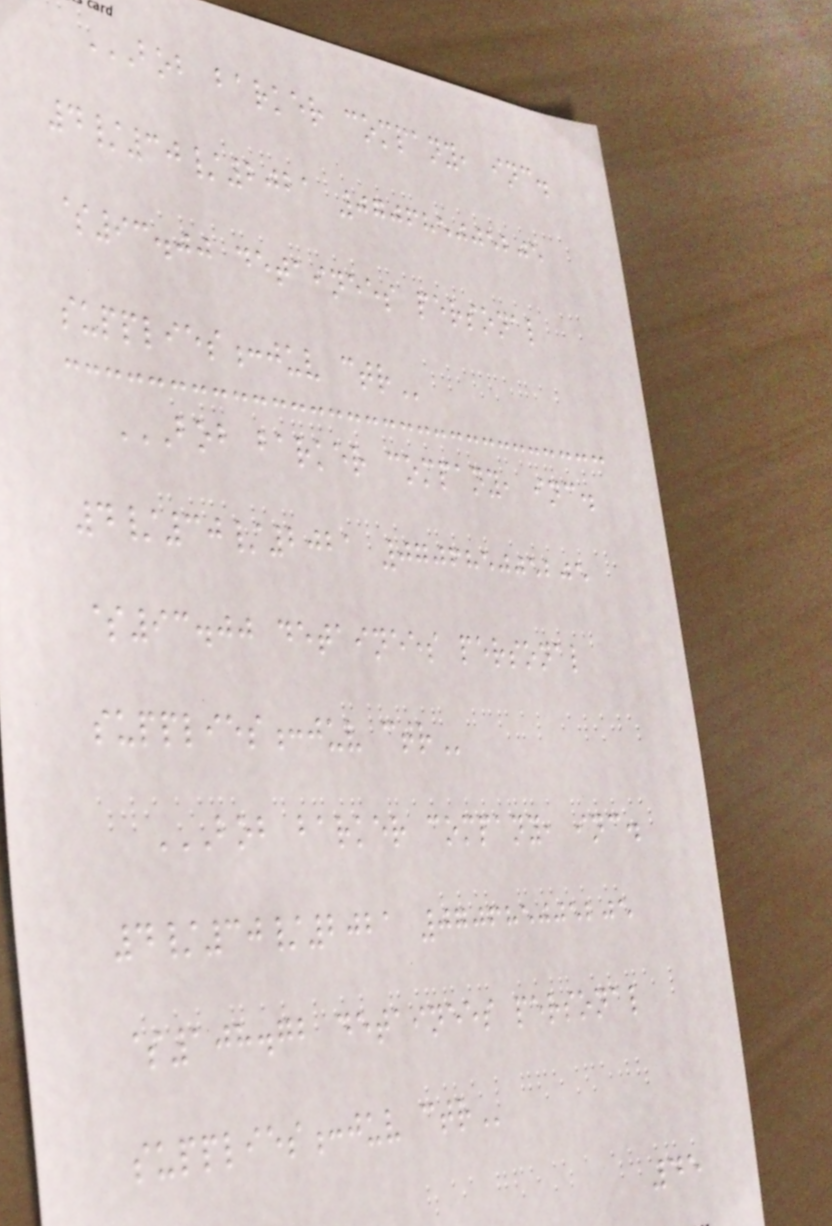BOB BARKER COMPANY, INC.
4/30/2021 070685005205
$93.00 DETAINEES PERSONAL
SUPPLIES:JUV CTR
BOB BARKER COMPANY, INC.
4/30/2021 070685005205
$93.00 DETAINEES PERSONAL
SUPPLIES:JUV CTR
BOB BARKER COMPANY, INC.
4/30/2021 070685005205
$108.72 DETAINEES PERSONAL
SUPPLIES:JUV CTR
45
